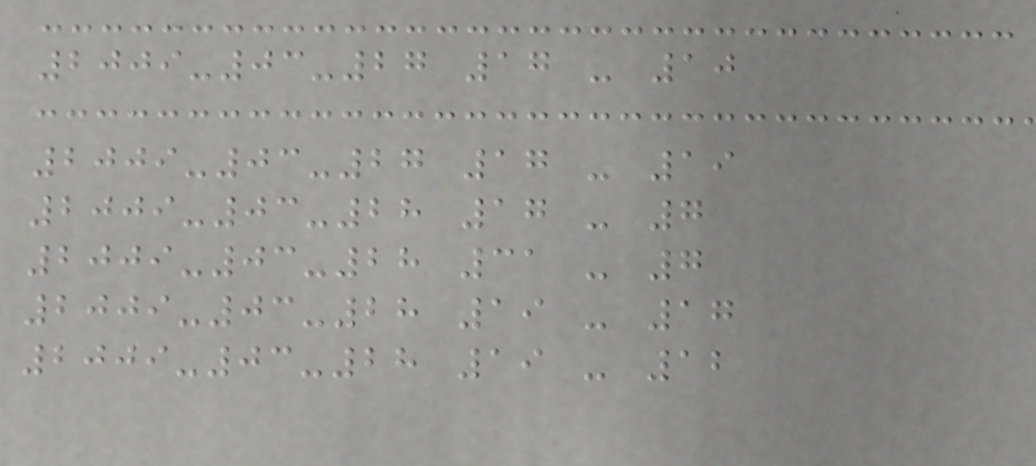2009-03-27 17 - 10
2009-03-27 17 - 19
2009-03-28 17 - 7
2009-03-28 31 - 7
2009-03-28 19 - 17
2009-03-28 19 - 12
